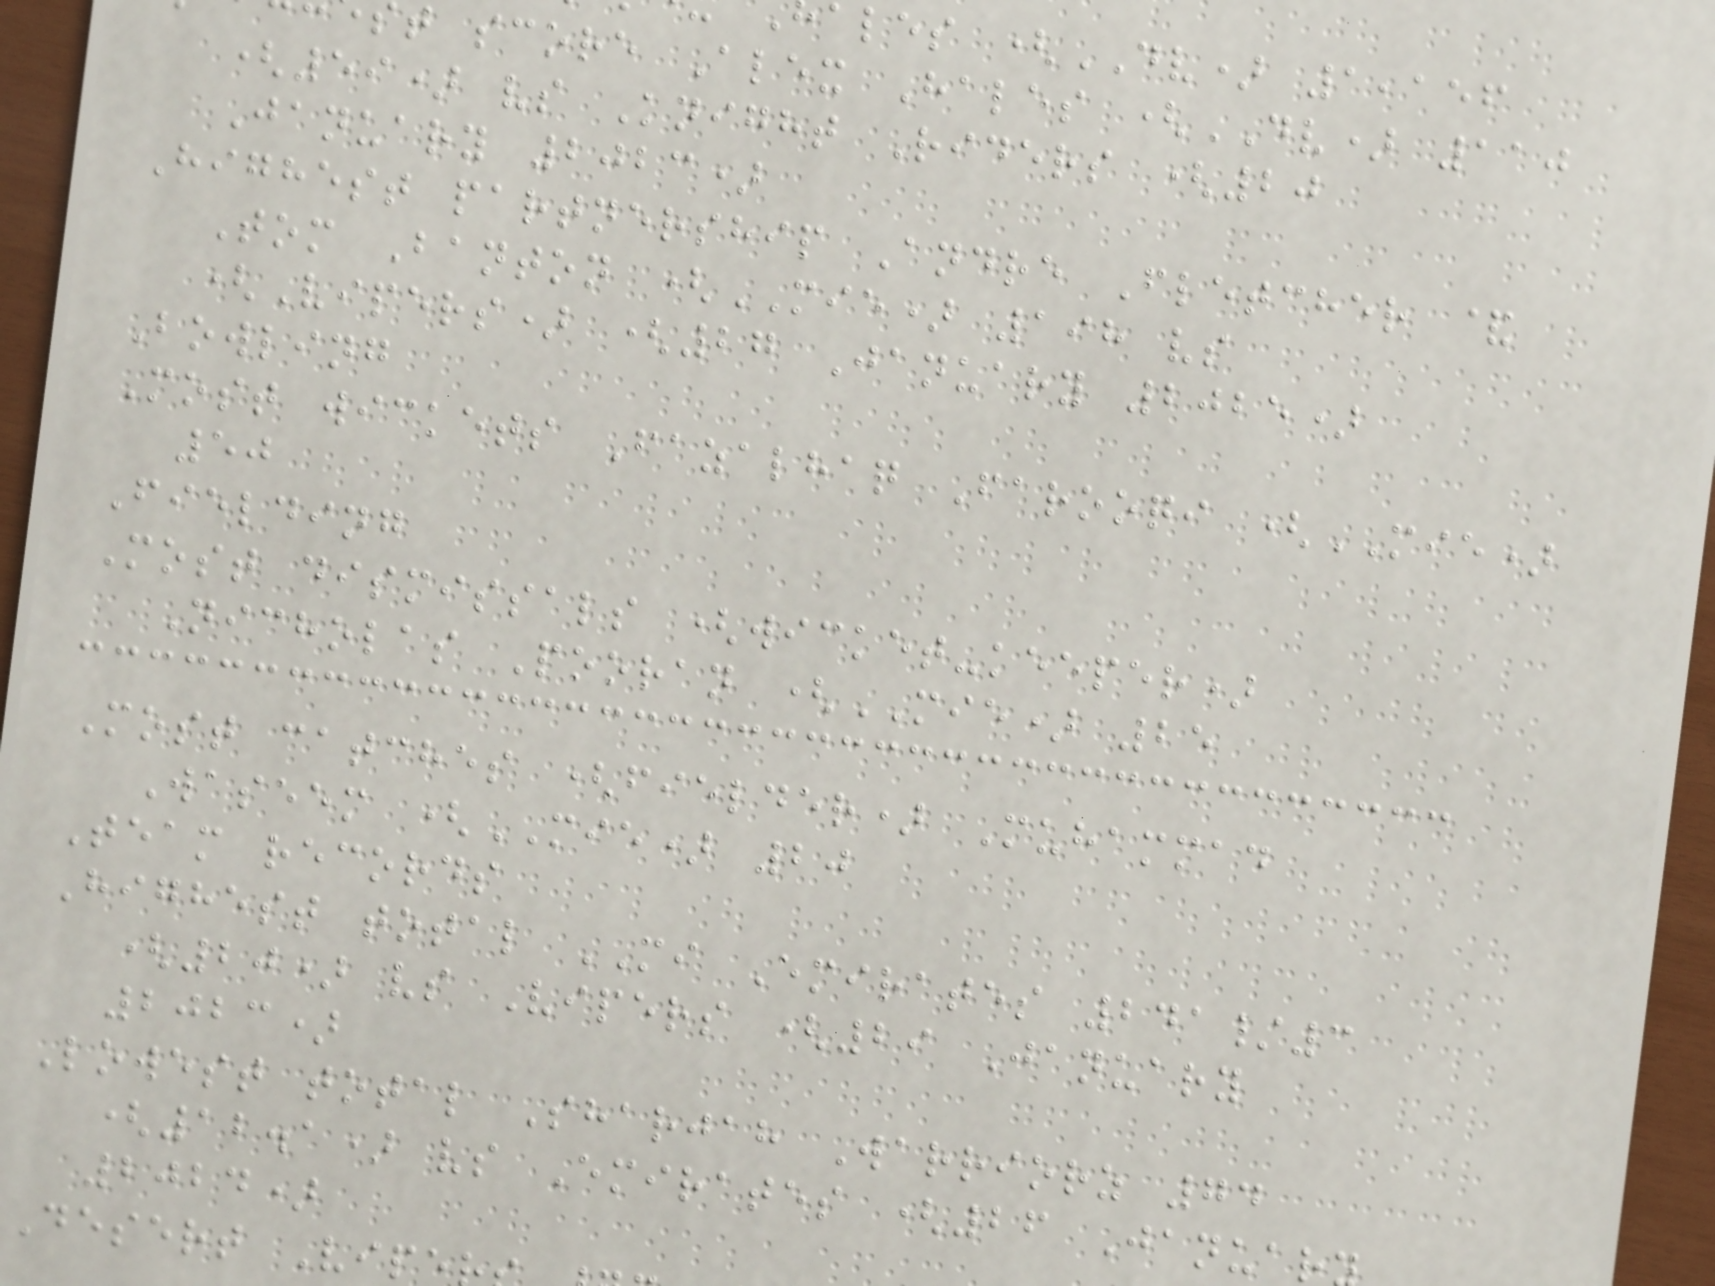ales (DV) 1,156
t score Alex Hales (DV) 110
(59) vs Knight Riders (20
January 2023)
Highest partnership Andre Fletcher &
Tom Banton (MIE) 198 vs
(Vipers) (27 January 2025)
Bowling
Most wickets Fazalhaq Farooqi (MIE)
50
Fielding
Most dismissals (wicket-keeper)
Nicholas Pooran (MIE) 25
Most catches (fielder) Muhammad
Waseem (MIE) 20
Team records
Highest total MI Emirates 241/3
(20) vs Vipers (29 January
2023)
Lowest total Sharjah Warriorz 74
(12.1) vs Emirates (26 Januar
2024)
Desert Vipe
